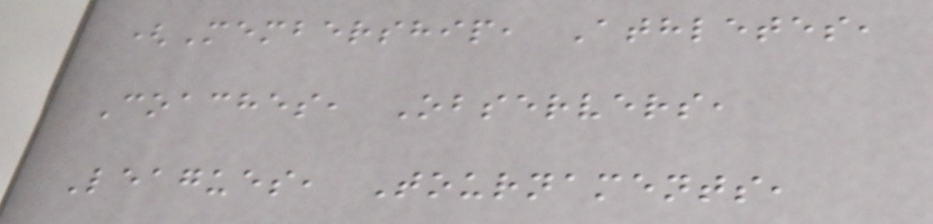(Membership, Athletes,
Coaches, Observers,
Leagues, Tournaments,
